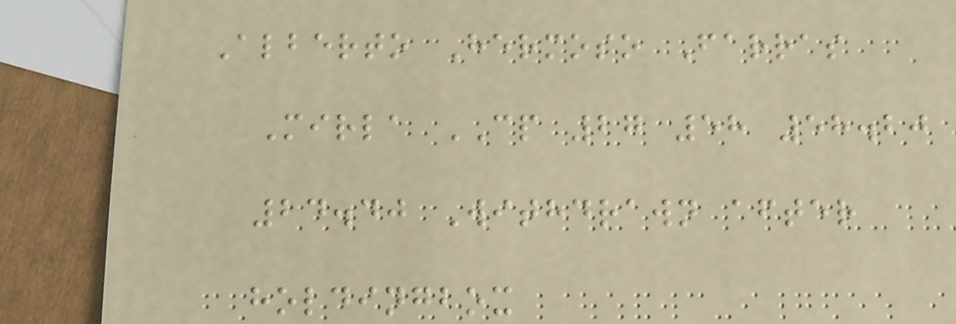Alberto Hermoso Farras
Mirla CP 27 58 58.20
24.40 Withdrawn after
holdingbox
